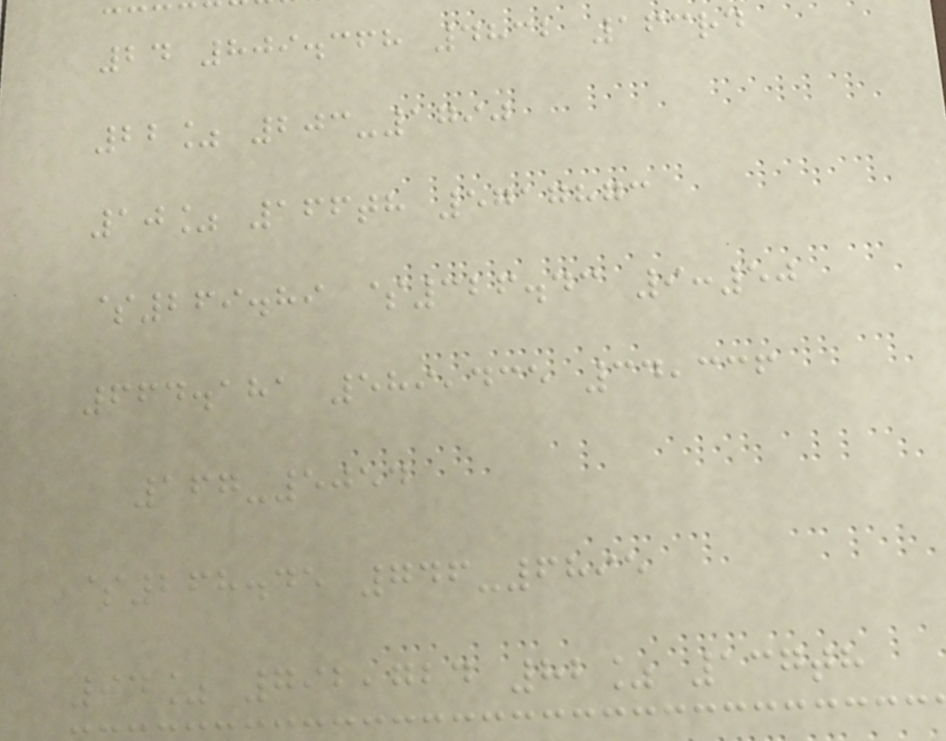24 809.368 4832 163rd
22% 203-1790
10% 166th 5717873
$269.89 $326.43 9:50
664.181 589,435 34,336
167-5054
$268.45 746-6895
94% 792,724 82% 137th
